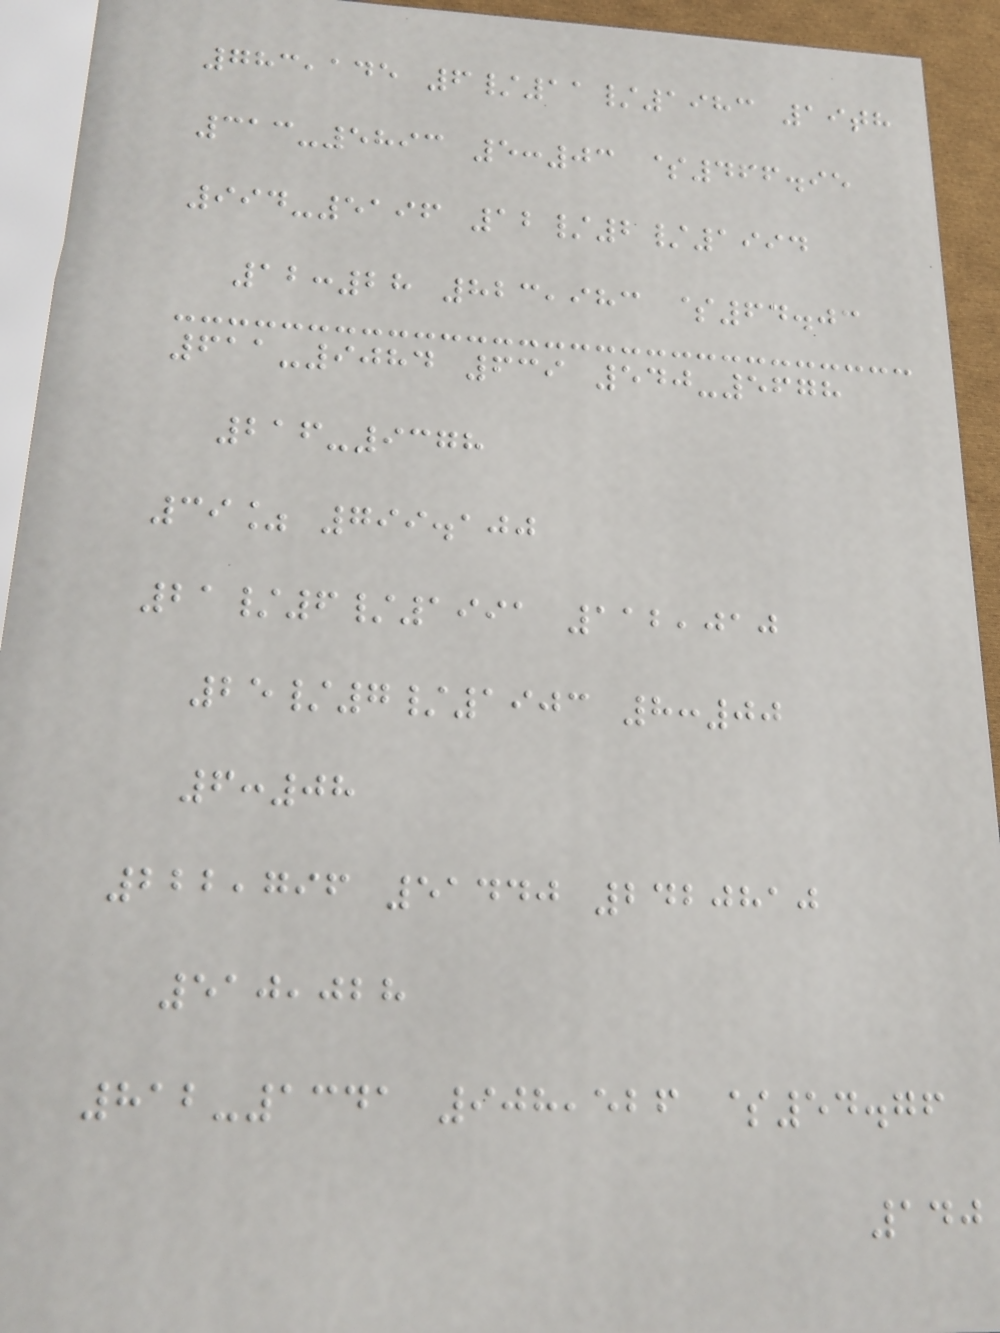783,145 6/11/1983 19th
313-5893 5:03 $466.95
994-5196 12/2/1994
12:28 823,983 $64.03
611-9084 639 540-5678
216-9378
39% 799.100
21/6/1991 112,010
25/7/1903 8:00
6:08
222,796 51440 2420810
510,028
812-1341 908,526 $54.76
140
